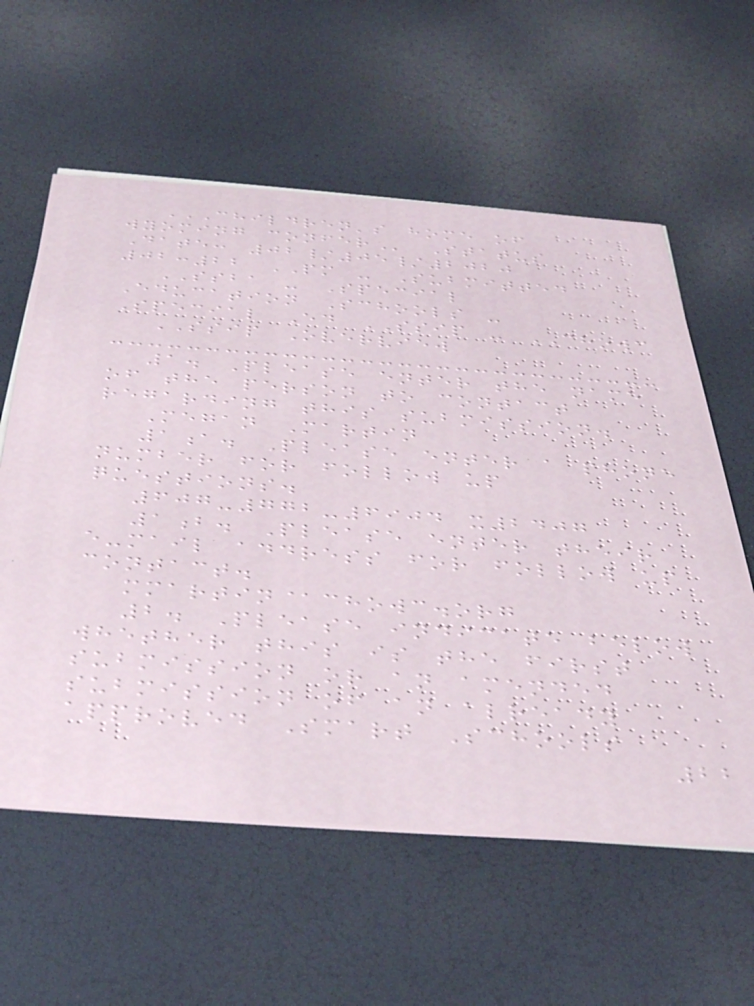CHILDREN'S HOME OF
WYOMING CONFER Status
Date: 02/05/2020
02:22 PM - Submitted
SSBA - Special
Education Schools -
Special Ed SSIP - CHOWC
SSIP Overview
1. Please enter the name
of the person to contact
regarding this submission.
Megan Martin
1a. Please enter a phone
number for follow up
questions.
607-772-6904 x2407
1b. Please enter their
e-mail address for follow up
contact.
mmartin@chowc.org
2. Please indicate below
whether this is the first
submission or an amended
submission of an already
approved Smart Schools
22
